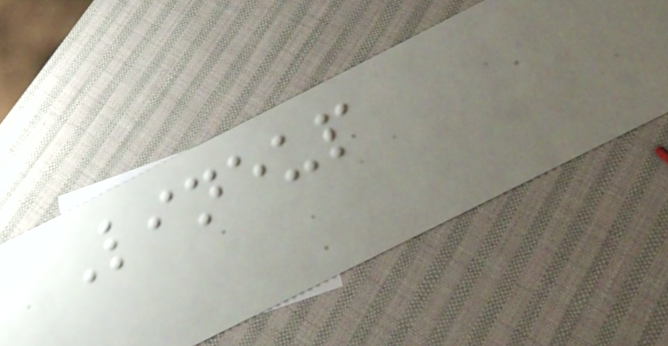Lineup
